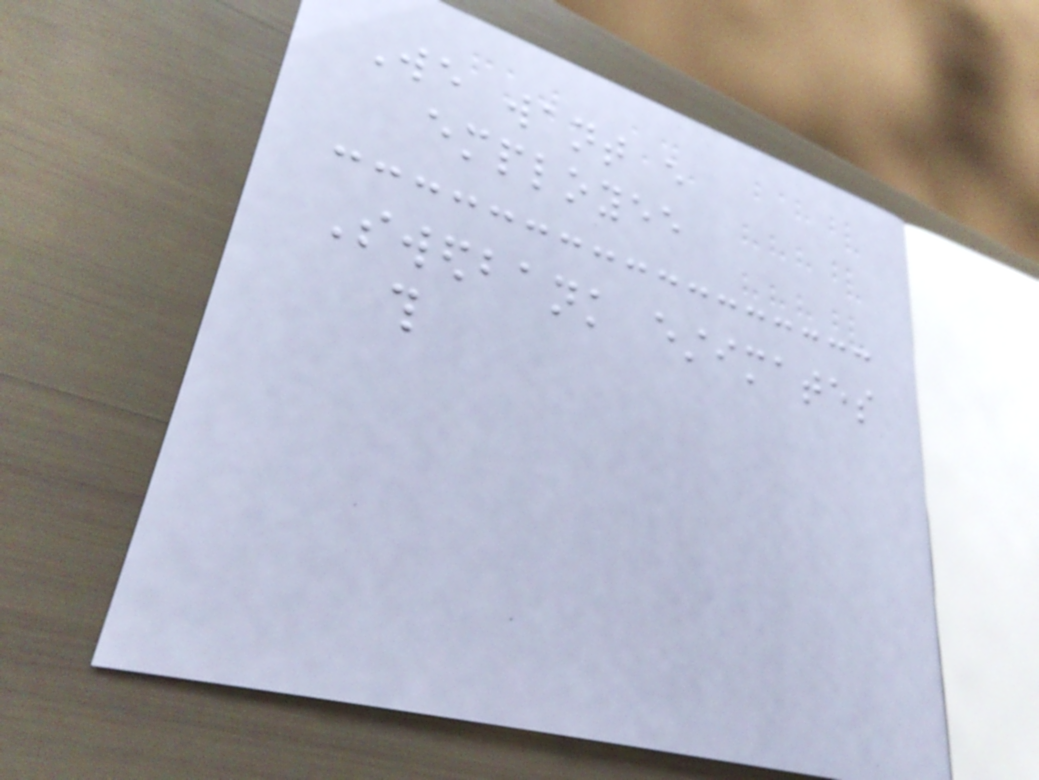We want every
employee
Swedbank estimates
this
